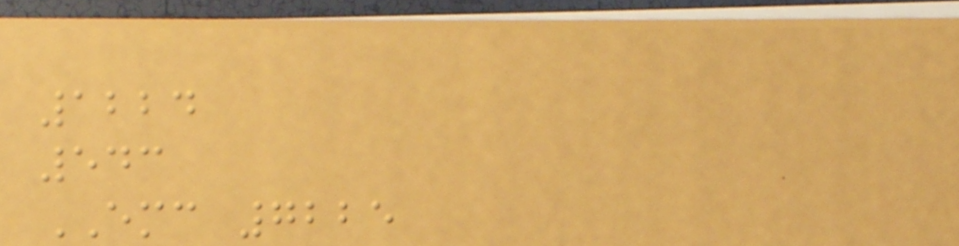1224
543
EMC 7225
